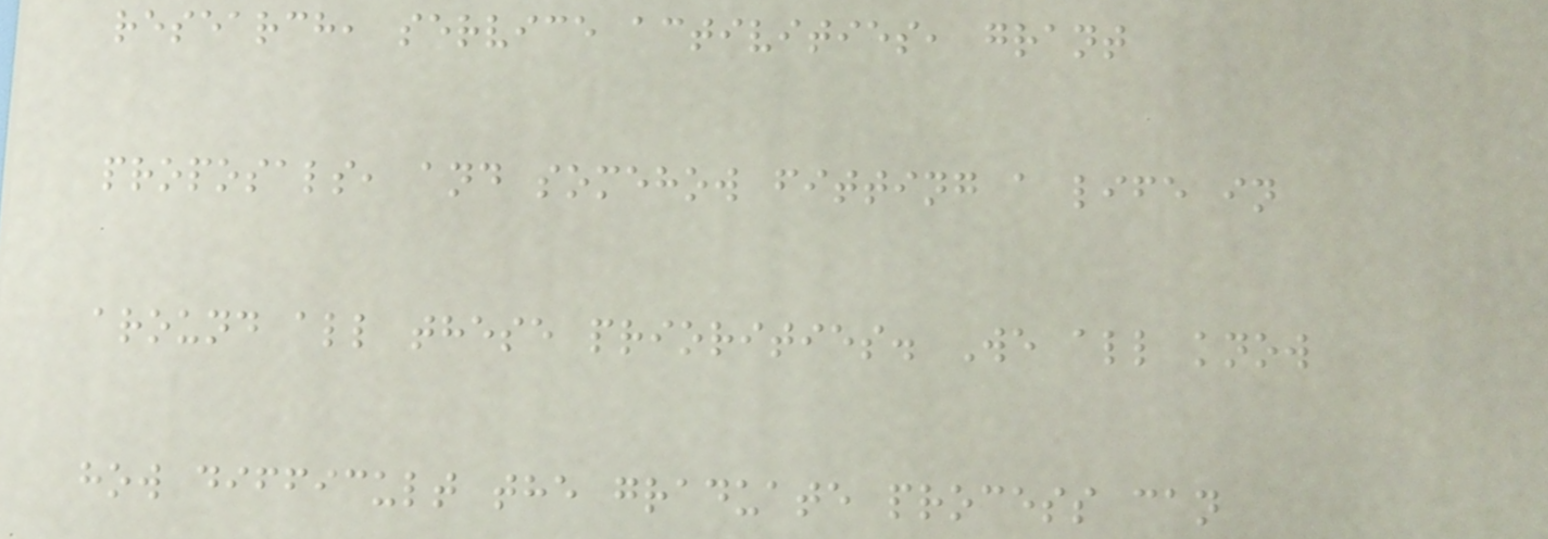research, service activities, grant
proposals, and somehow fitting a life in
around all these priorities. We all know
how difficult the graduate process can
